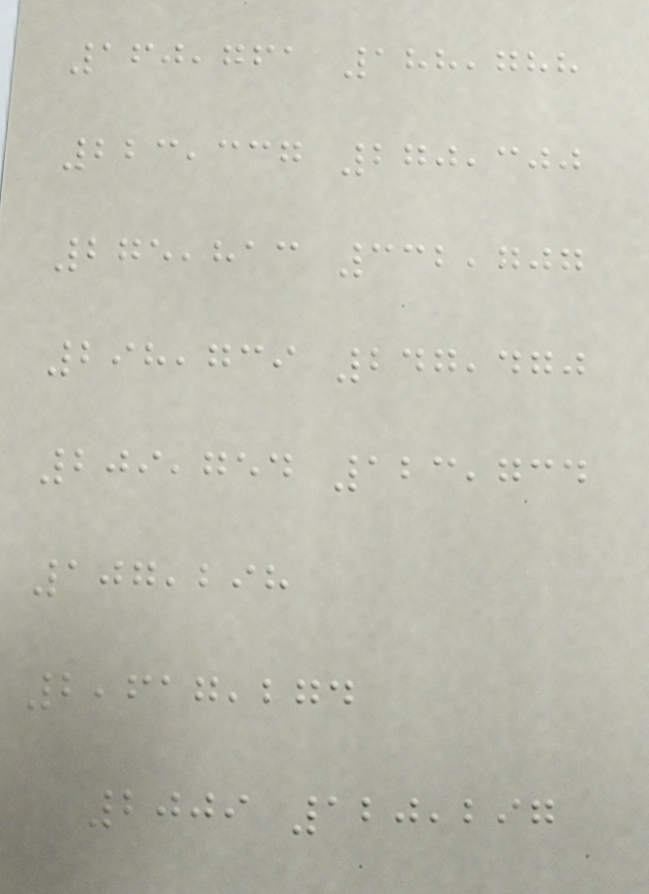160,761 188,788
223,337 270,300
275,813 332,707
298,739 247,470
209,754 123,734
107,298
2,617,274
2009 120,297
